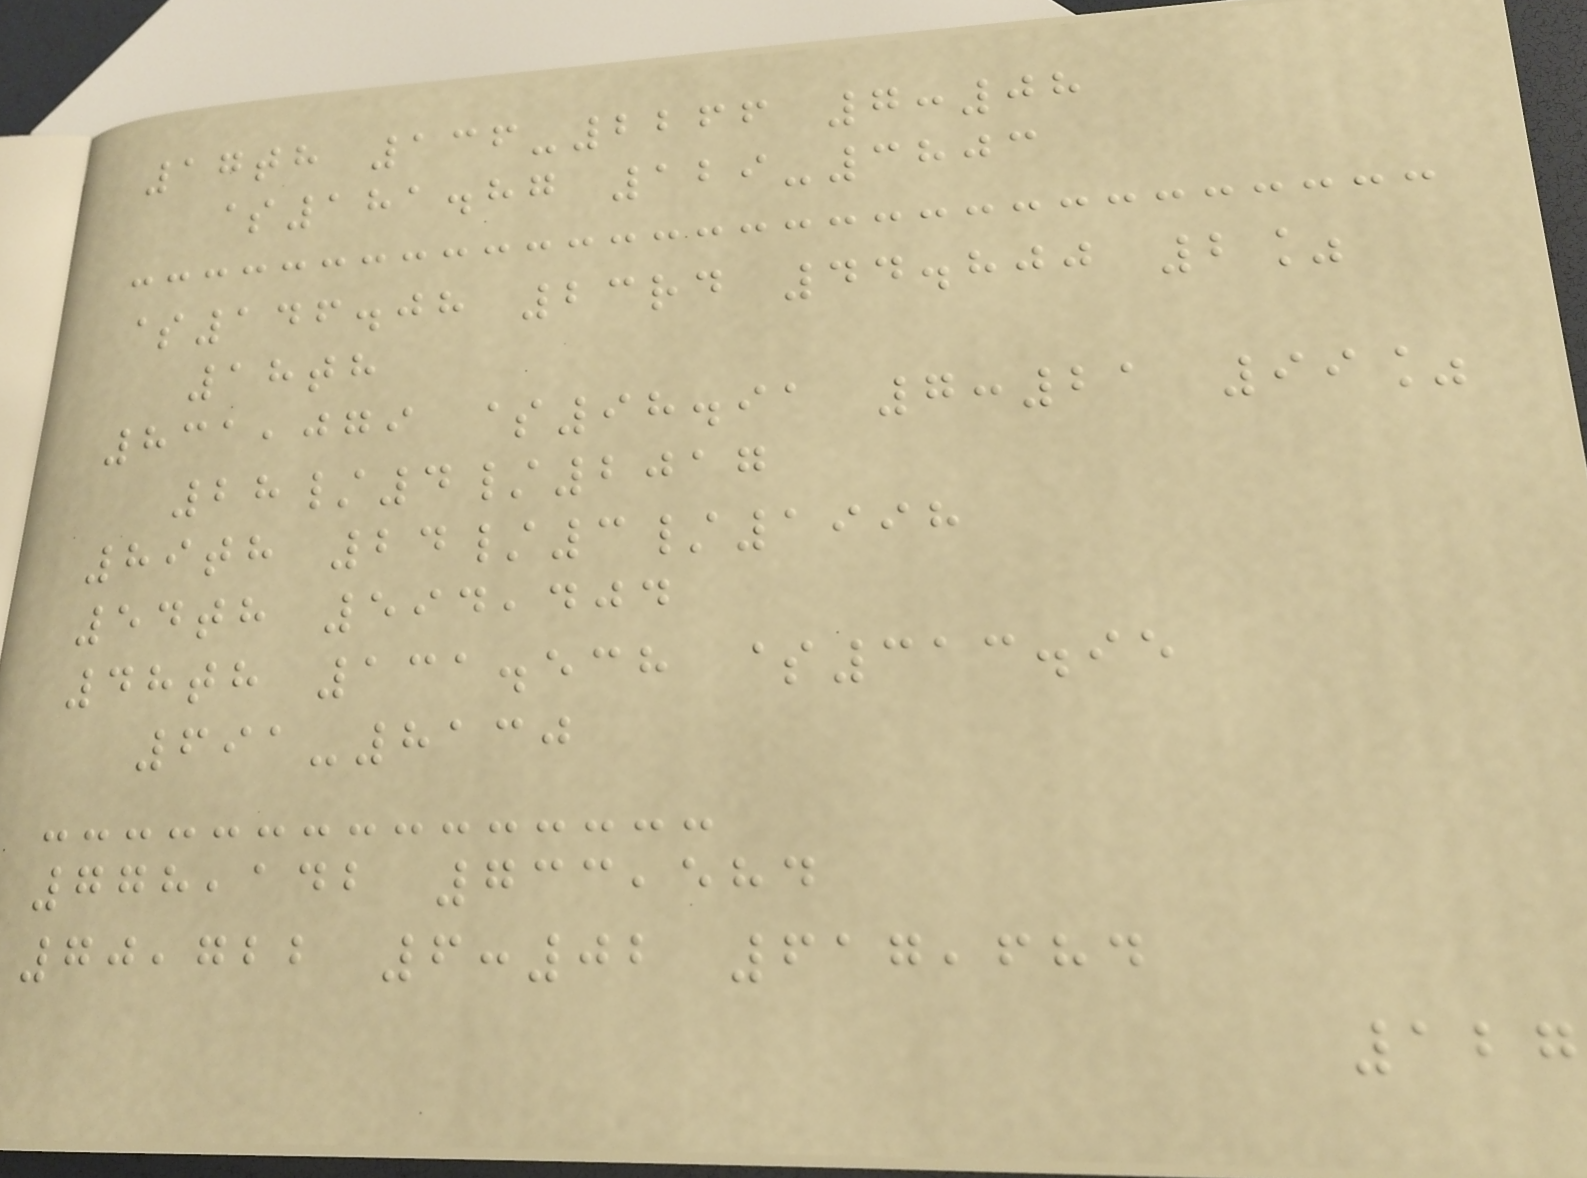17th 136-2266 7:08
$181.87 129-3803
$146.08 23rd 44.800 2%
18th
831,079 $98.91 7:21 99%
28/4/2017
89th 24/3/1998
54th 594,404
48th 131.538 $313.95
691-8130
778,142 733,584
70,722 6:02 617,684
127
